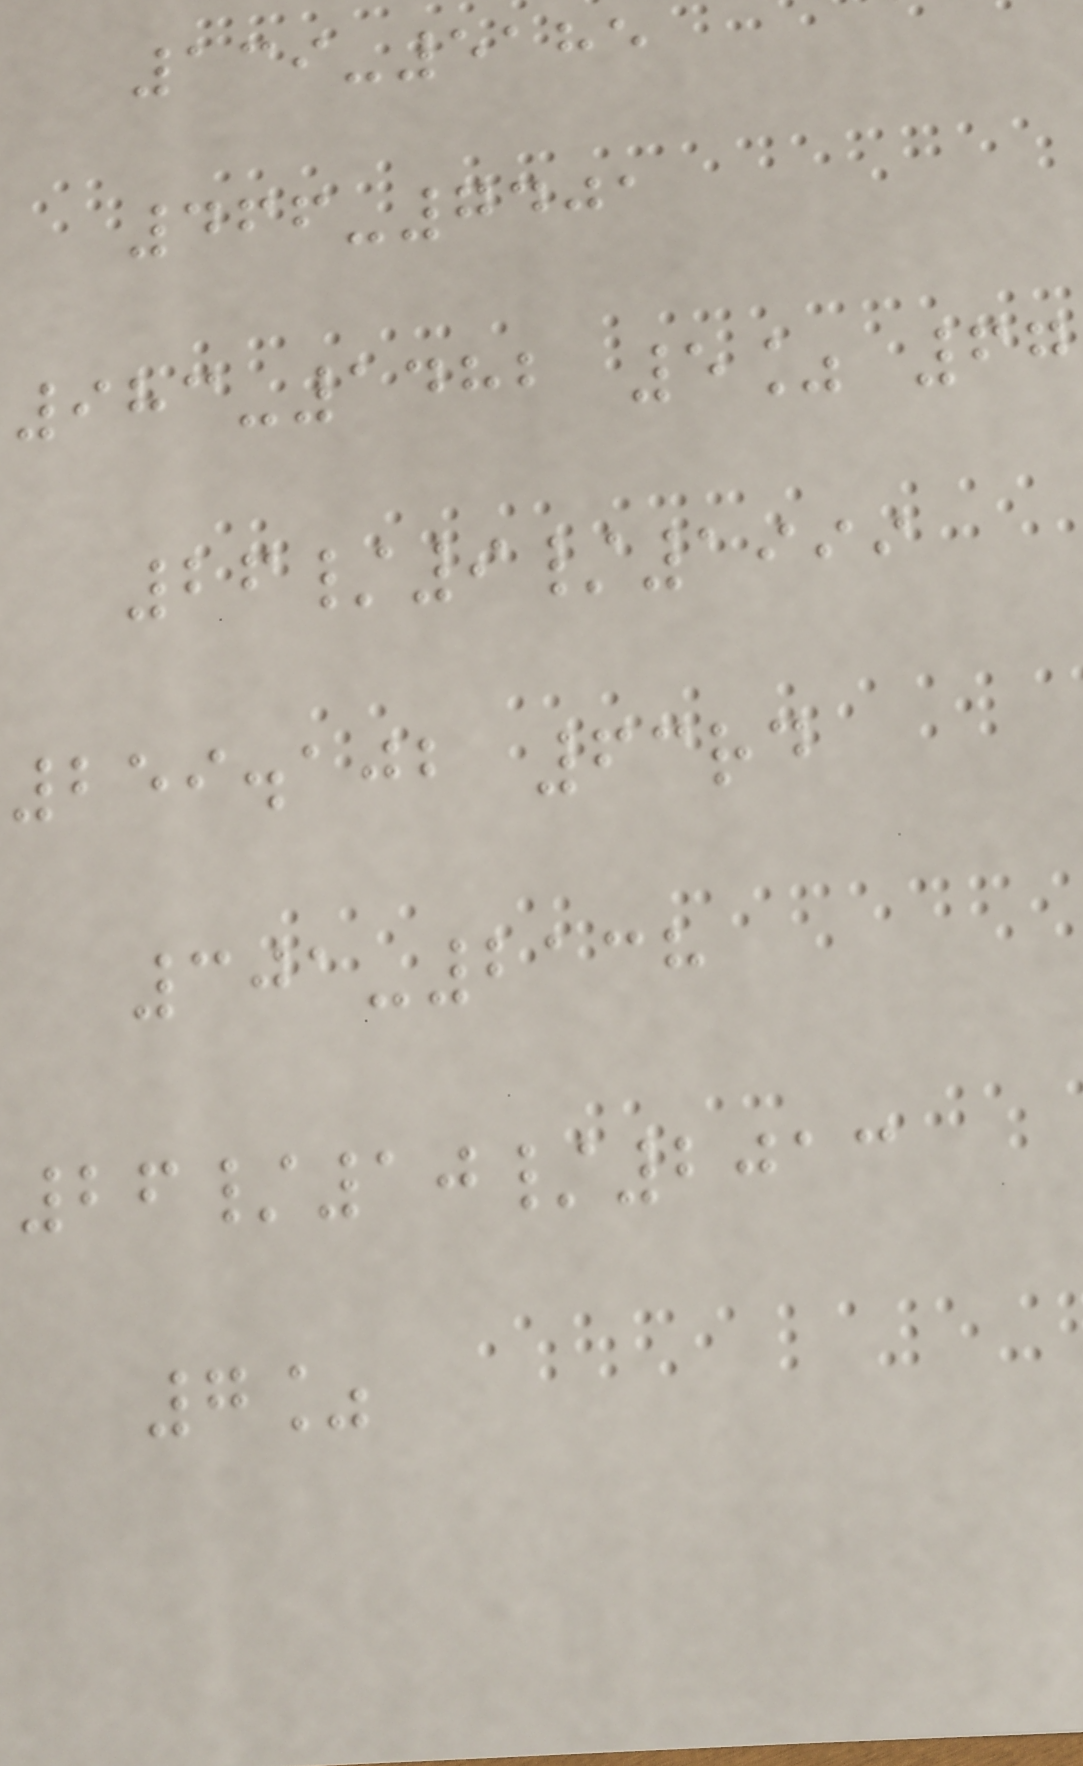139-5185
466-7401
983-1482 5% 67
26/9/1999
259.102 63rd
301-2138
26/10/2013
7%
